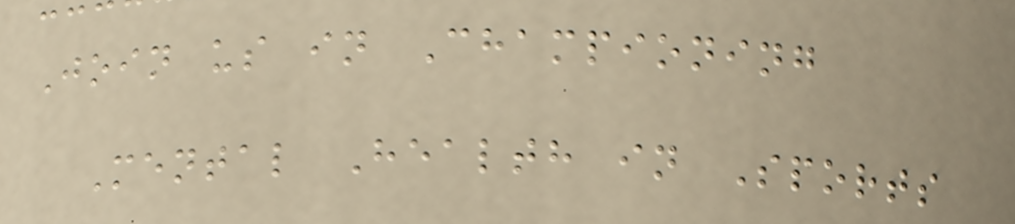Join us in Championing
Mental Health in Sports
